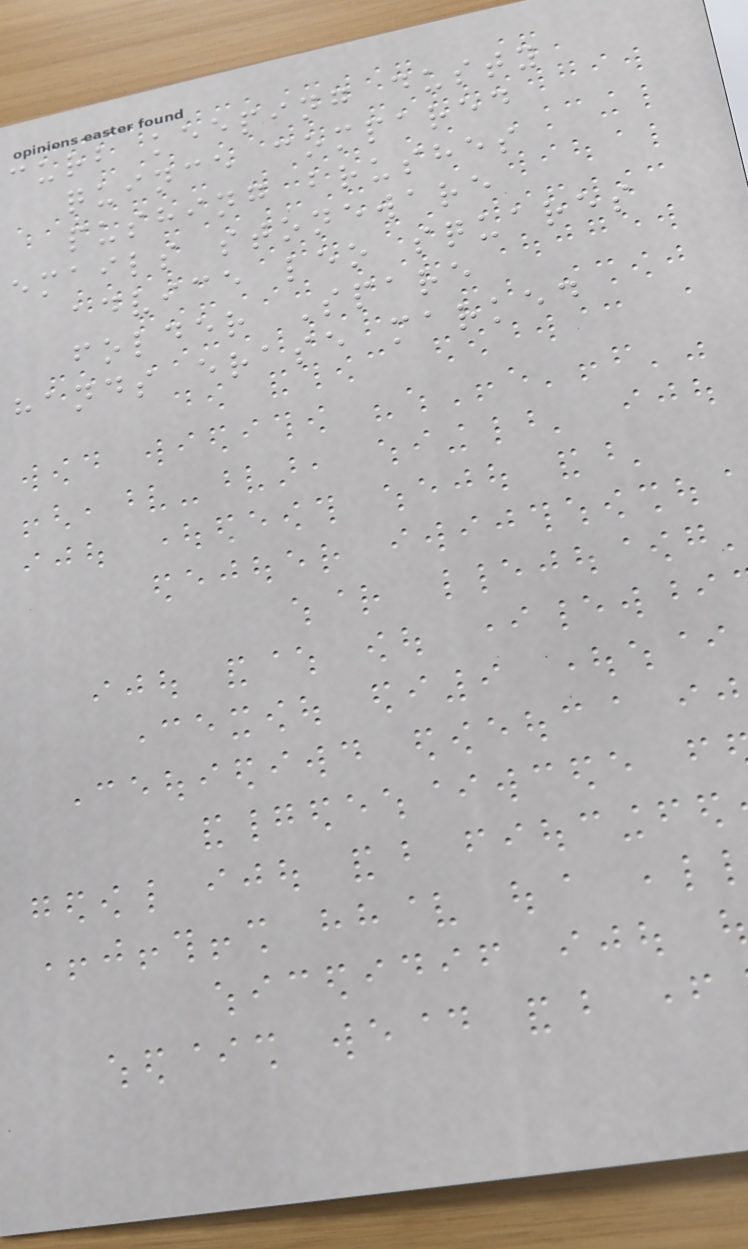curb keeping dusty
quince compared
pushing brushes
emails stoneware
advice leo squares
folder Spare
hands erase marked
